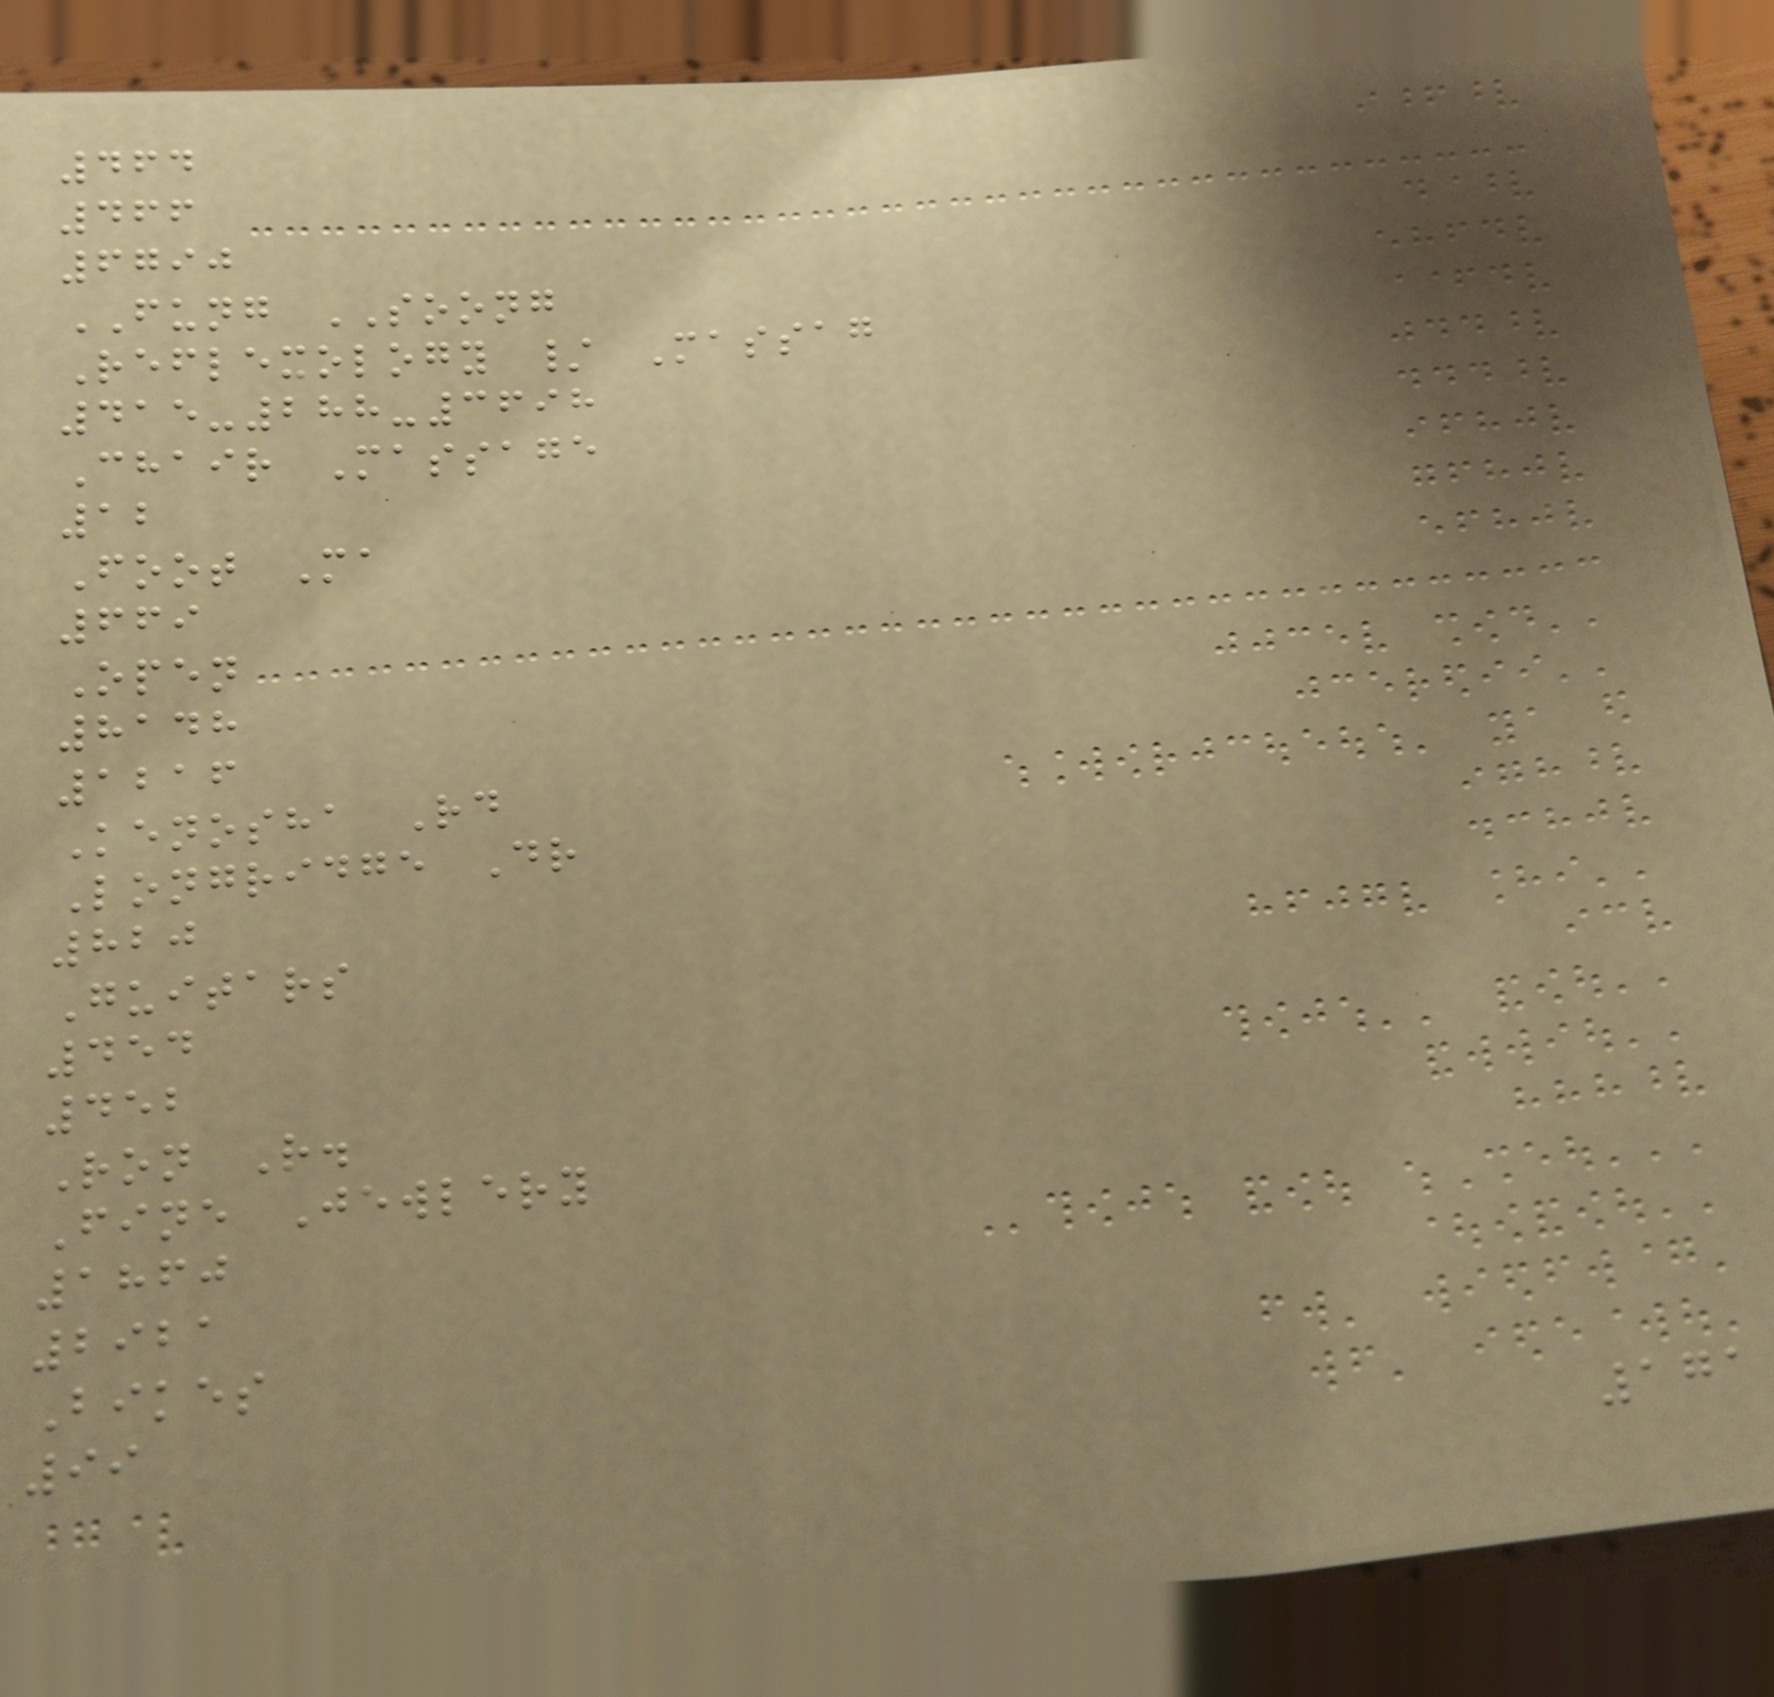464
466
6790
FUNG SOONG
Reflexology / Massag
415-288-3698
Chair Massage
12
Foot Ma
669
Open
8148
1216
Kenosha Rd
Longridge Dr
820
Guitars
454
452
Ron R.
Fine Jewlery
1860
2921
Bikes
99
171
